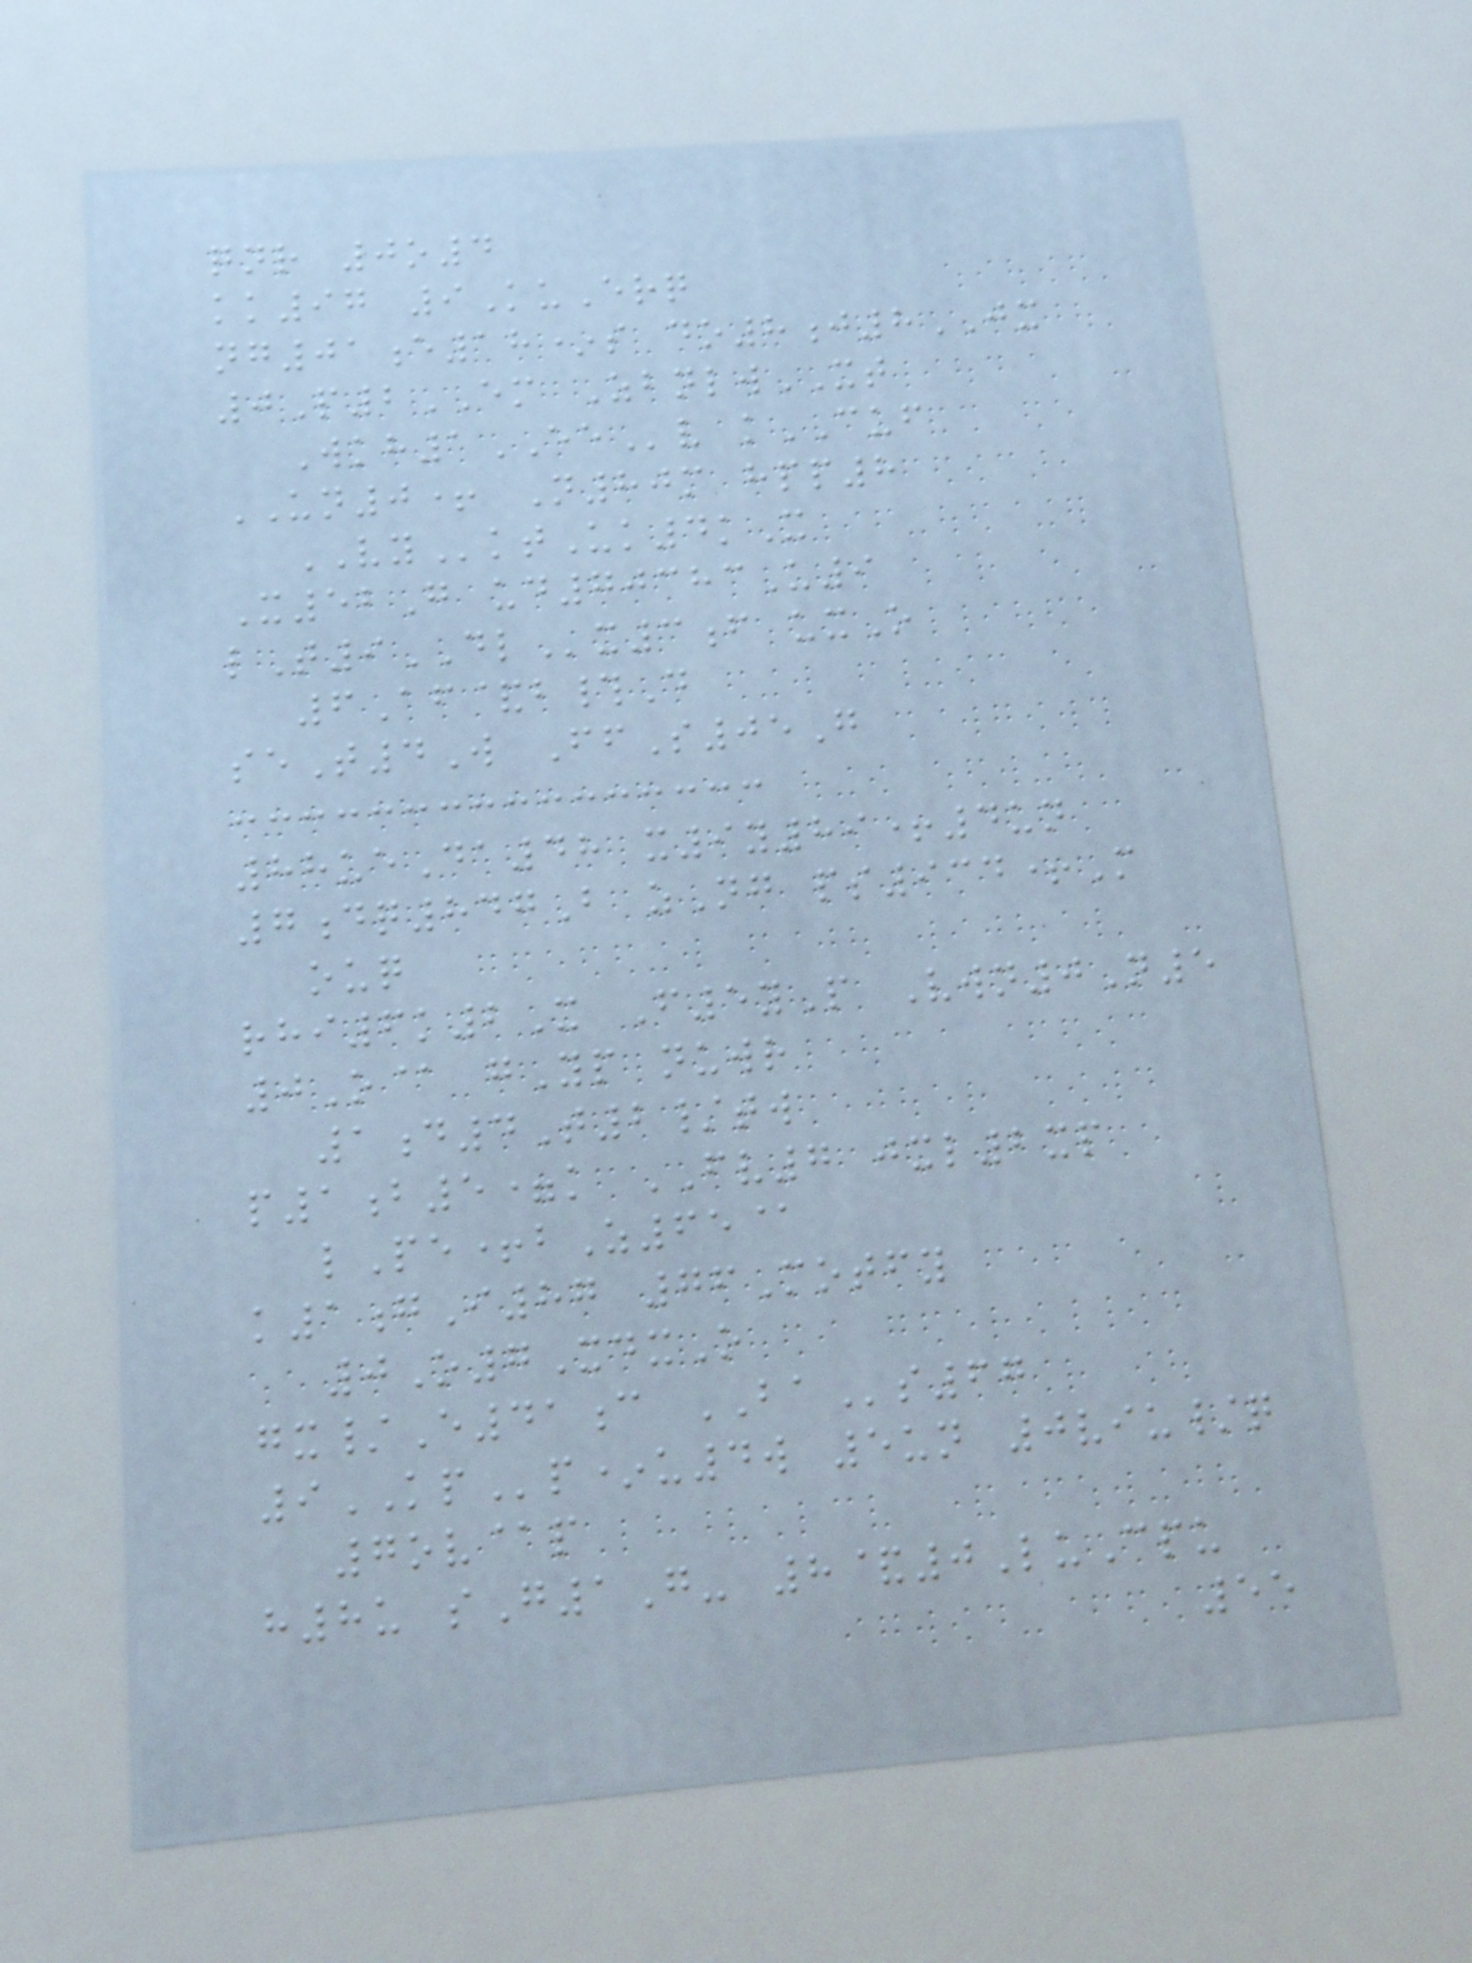qnr 0o4
kk97 9KuErq
ng01e18*s do8j8JX
0P2EM ZbnlwXT
Wkh1EEv kCUF
UN0+ N80m hpp8
VYktUk4kX
X52G ud70383U9
lT9DLx3f uxO
6Af&b#D
seT4W FfS05G
88ueDa48 x9y89+4un
7dq847B zNg ps934+M
ouq
rhi6k2X F5yP Vwn0N5
0O@ gYp nuwr
1d4T2/tw
p1b5=k FV7 jxl2xp
lPe+bZ65@
k1gI87 76Motfy
0O7XdxO
gx/E41c BAs67
9KPp*u4w 5un 0viu/q
7ov@p
h8u sG1G- 8&0LuCpu
55
